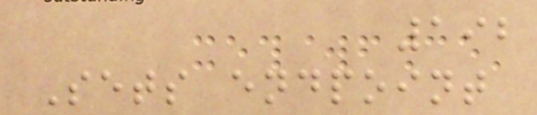192
Sets endpoint
